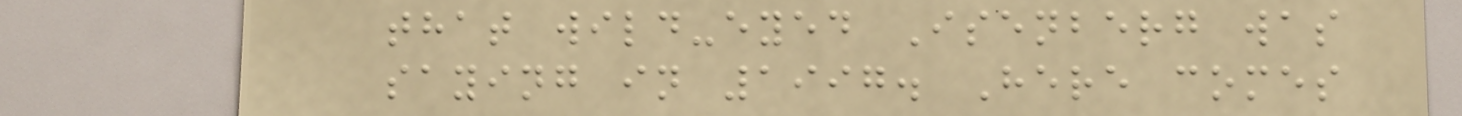that wild-eyed Isenberg was
saying in 1997. Here comes
